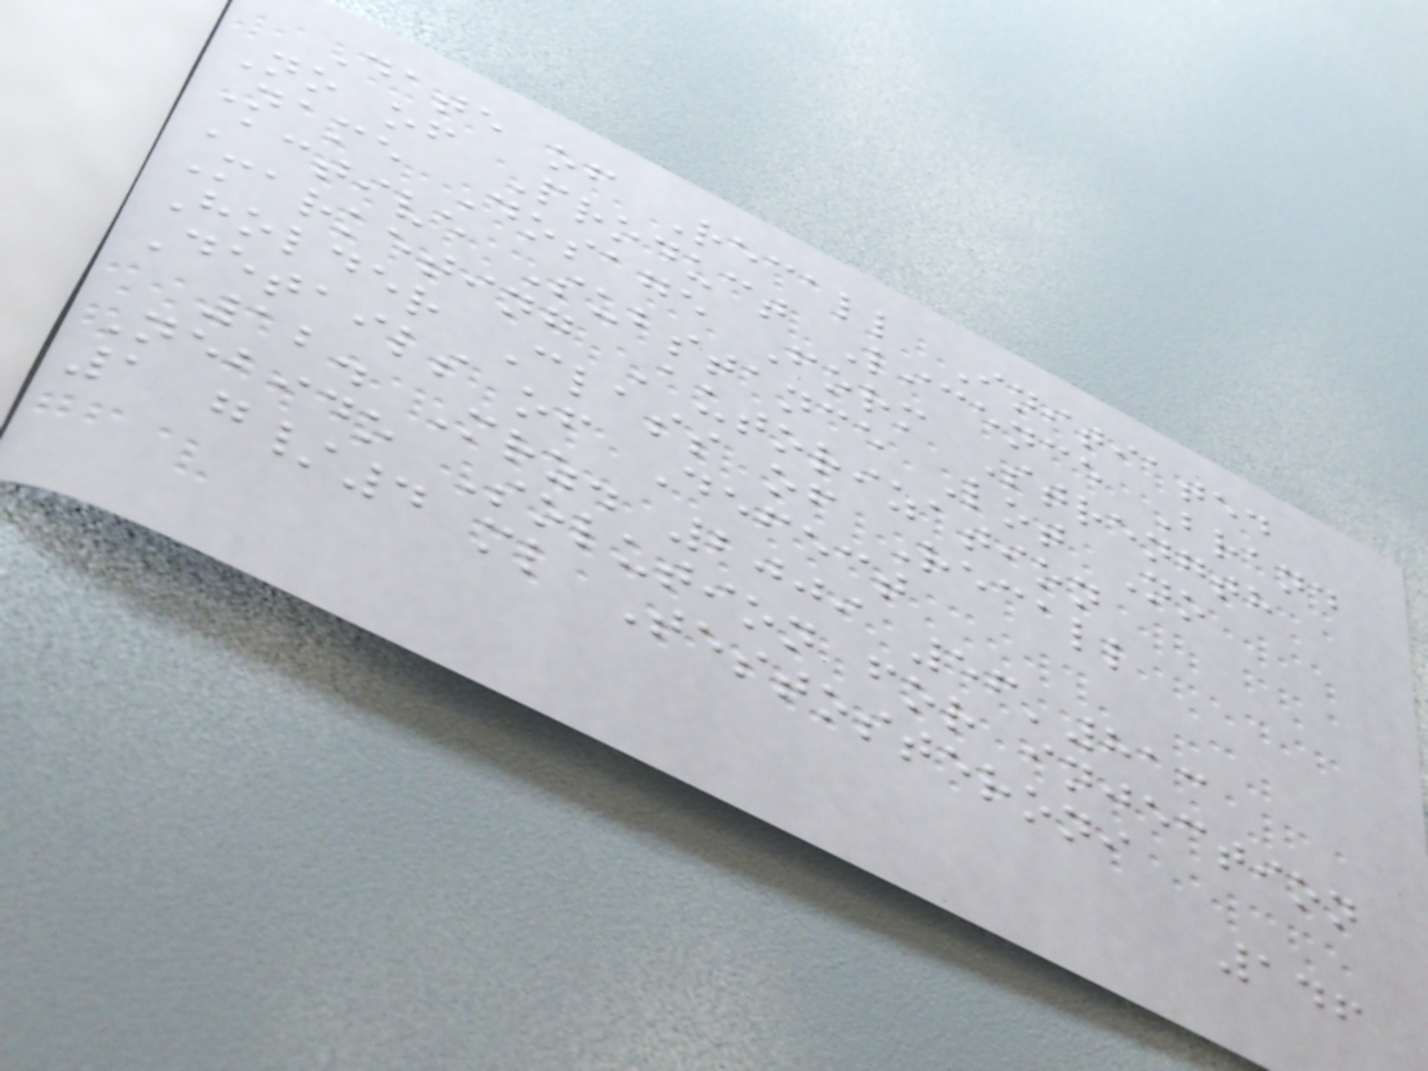Date of Recall Initiated
No of Product Licence Brand
Name Dosage Form Strength
Active Substance Lot No
Marketing Autorization
Holder Class of Recall
Details of Defect
12. Mrz. 2009 56'813
Nebido Solution for injection
1 g/4 ml Testosteroni
146
